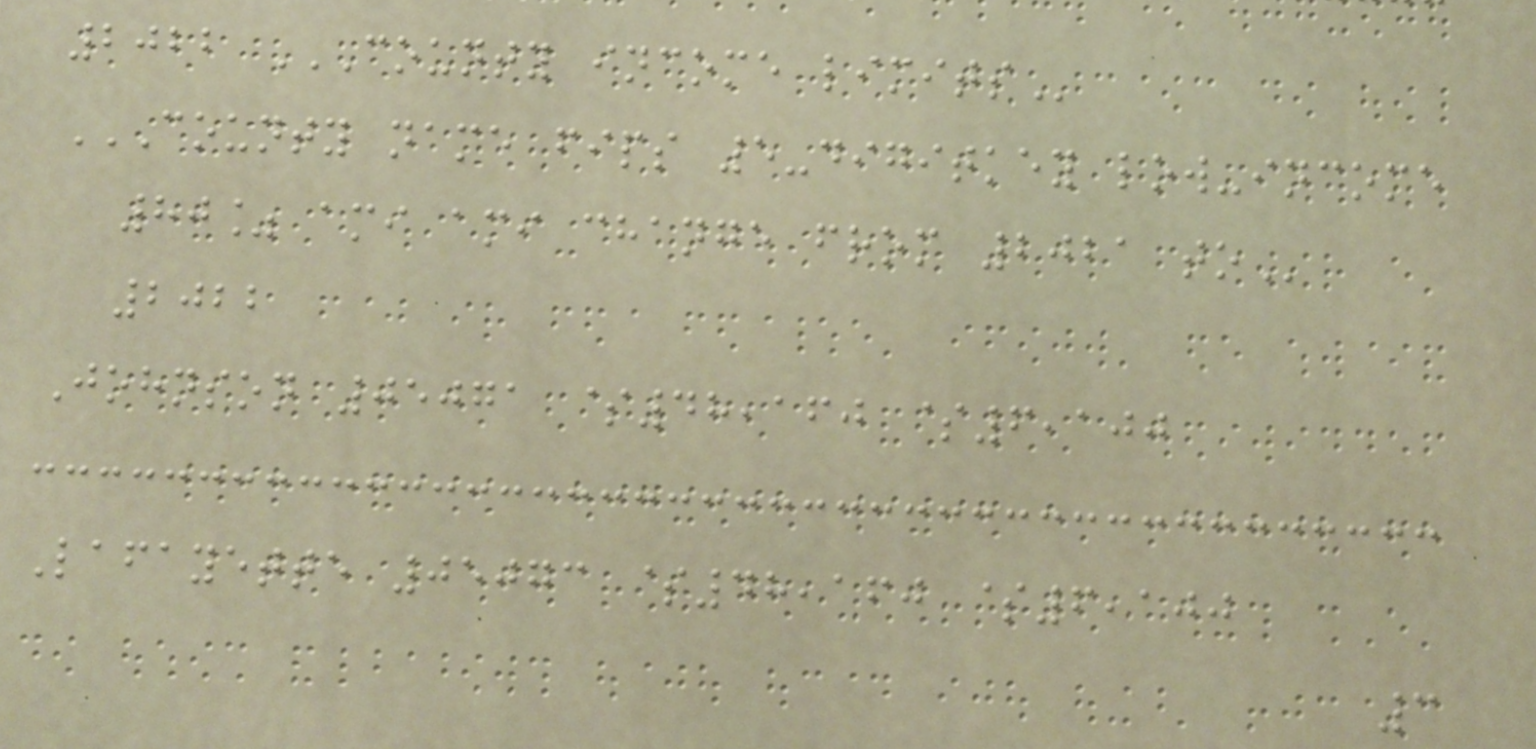2022 COUNTY INCOME LIMITS
COUNTY NAME FIPS 5-DIGITKEY LOW-INCOME
80% AMI AMI CHANGE FROM 2021 TO
2022
Johnson 05071 $48,160 $6,100
Lafayette 05073 $48,160 $6,100
3
